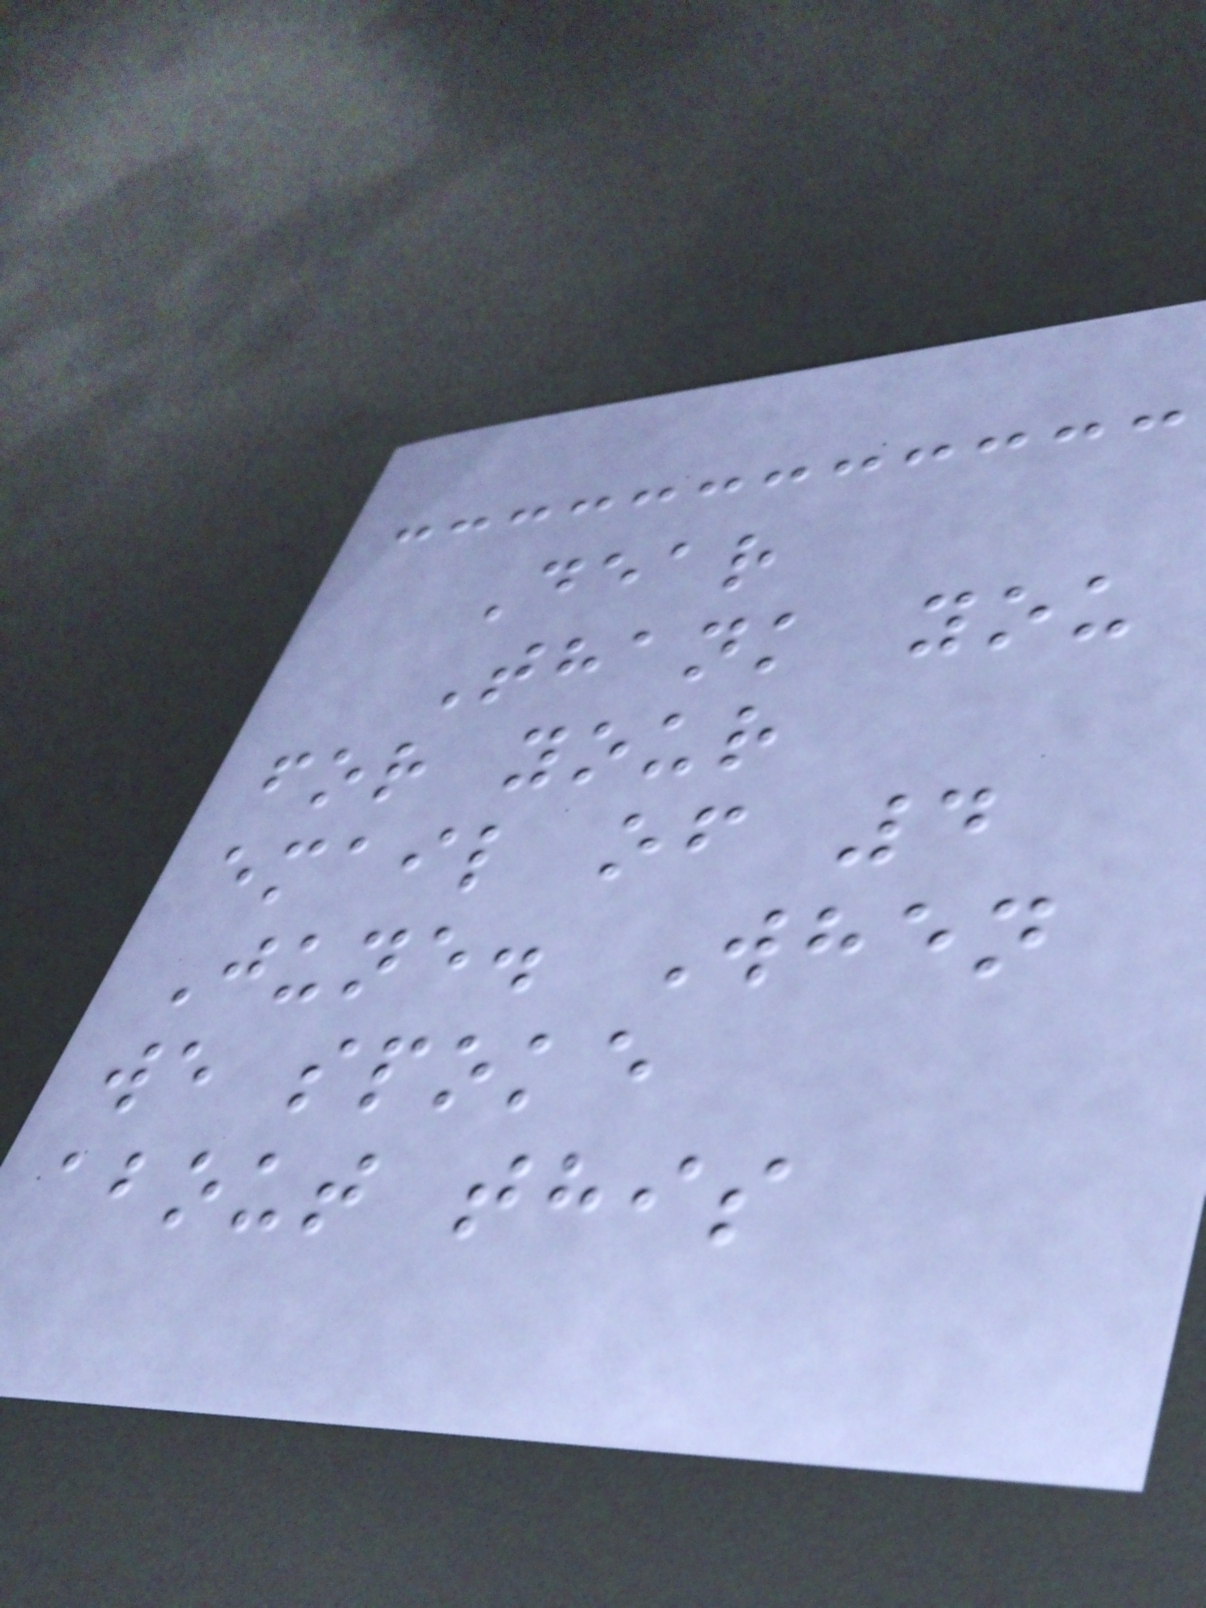Dear
Thank you
for your
email of 4
June. When
we spoke
about this
